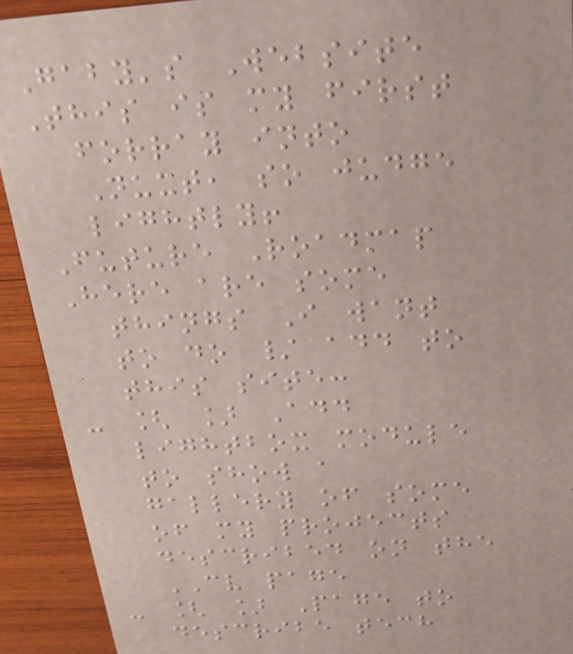Gaby's Website
This is my first
forray into
Nuxt, so judge
lightly!
Future Roadmap
Here are some
things I want
to do / add to
this site:
- [ ] Add
lightbox module
to show a
gallery of some
of my projects
described on the
CV page
- [ ] Page to
describe tech
